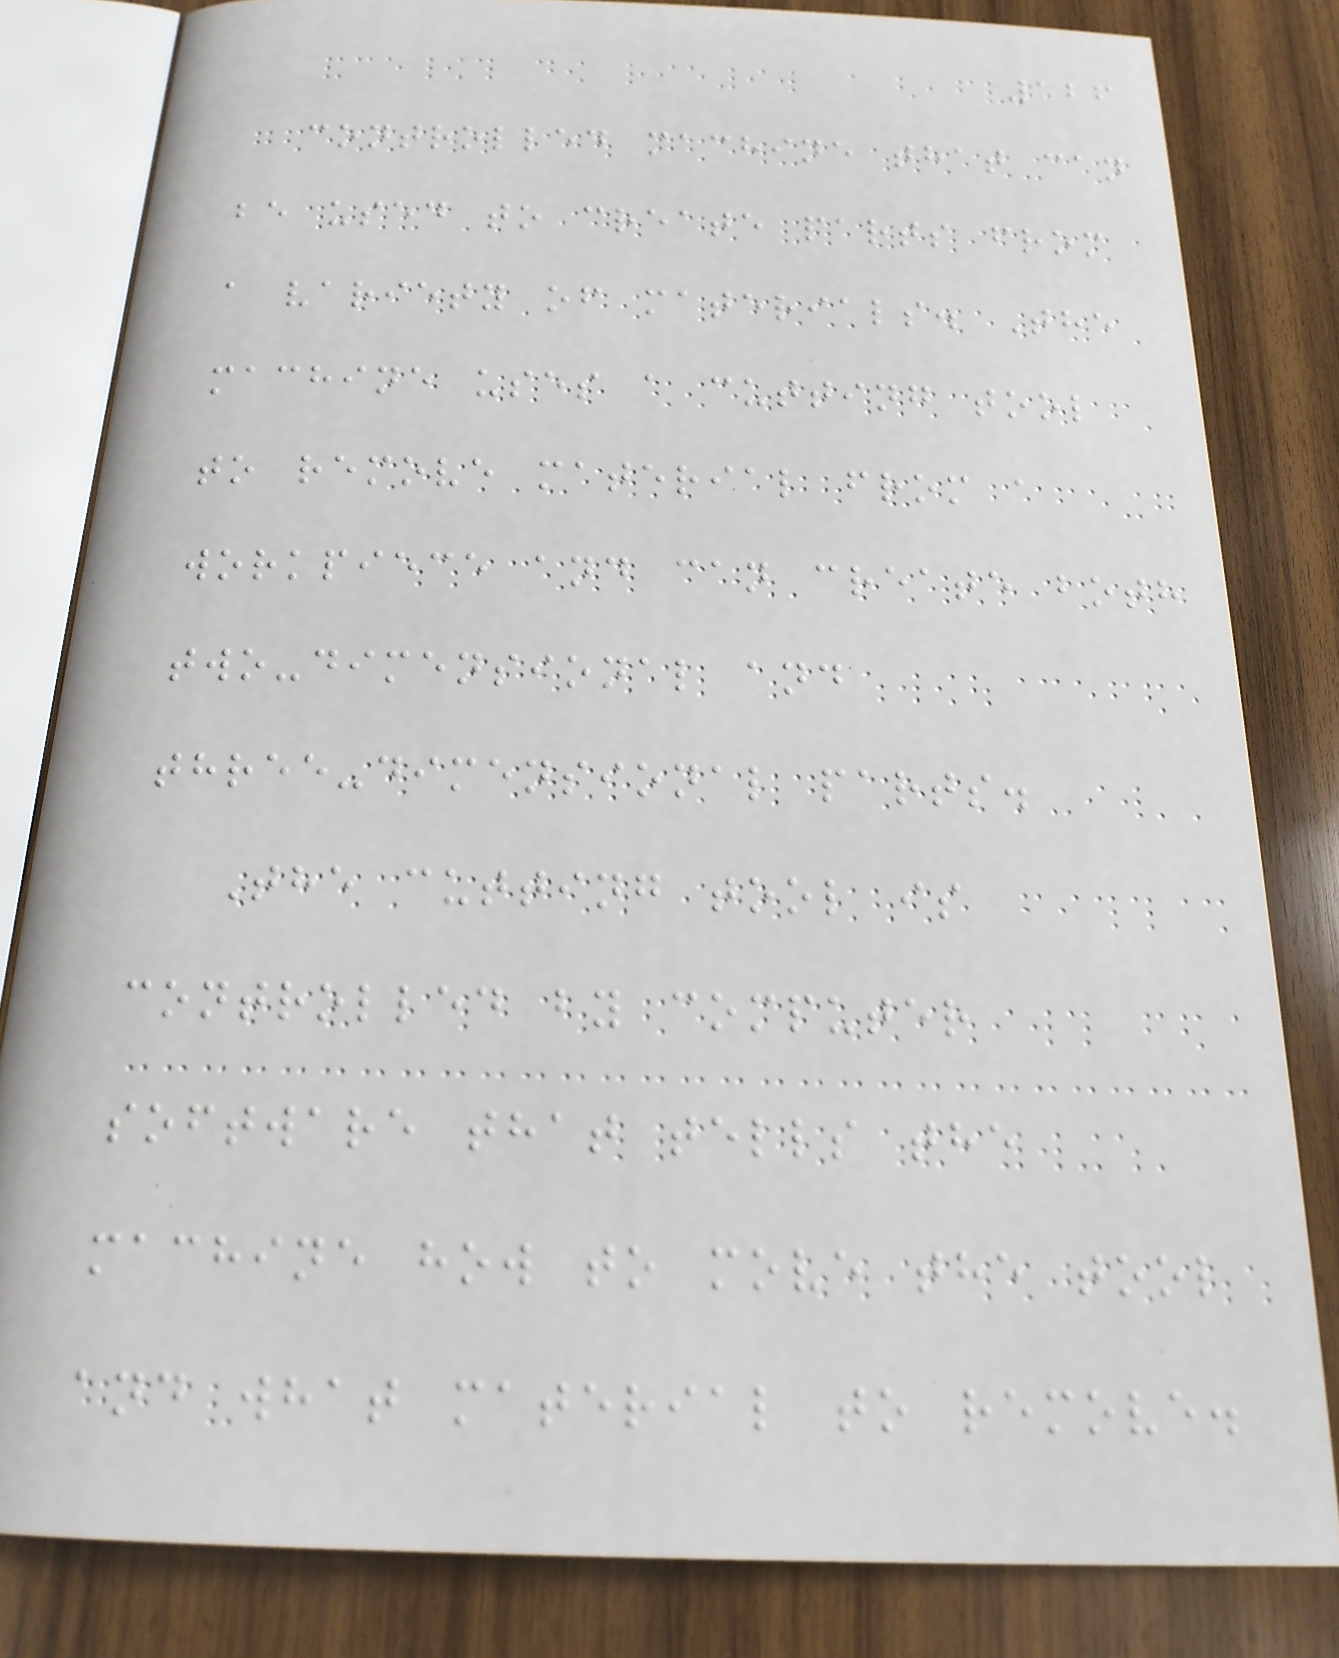126
controlled machine that can
be used to create parts from
a variety of materials. The
machine uses a cutting tool
to remove material from a
workpiece and can create both
two-dimensional and
three-dimensional parts.
The cutting tool is
controlled by computer
software that tells the
machine how to move the tool
and what material to remove.
